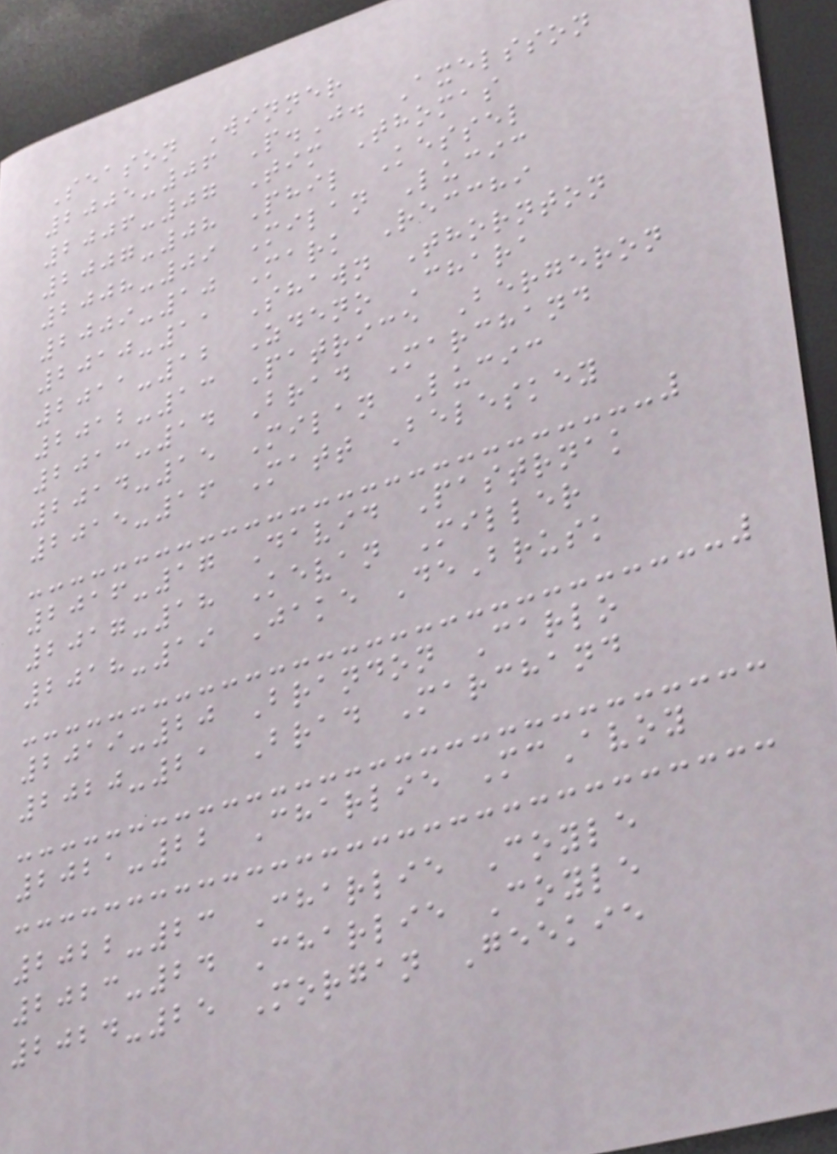Season Winner
2005-06 P.J. Axelsson
2006-07 Tim Thomas
2007-08 Phil Kessel
2008-09 Milan Lucic
2009-10 Mark Recchi
2010-11 Shawn Thornton
2011-12 Zdeno Chara
2012-13 Patrice Bergeron
2013-14 Brad Marchand
2014-15 Milan Lucic
2015-16 Matt Beleskey
2016-17 David Pastrnak
2017-18 Kevan Miller
2018-19 Jake DeBrusk
2019-20 Brandon Carlo
2020-21 Brad Marchand
2021-22 Charlie McAvoy
2022-23 Charlie Coyle
2023-24 Charlie Coyle
2024-25 Morgan Geekie
